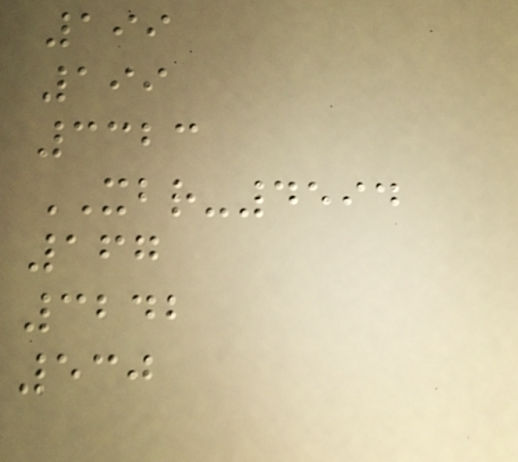199
199
3323
XBR-4594
167
3242
530
